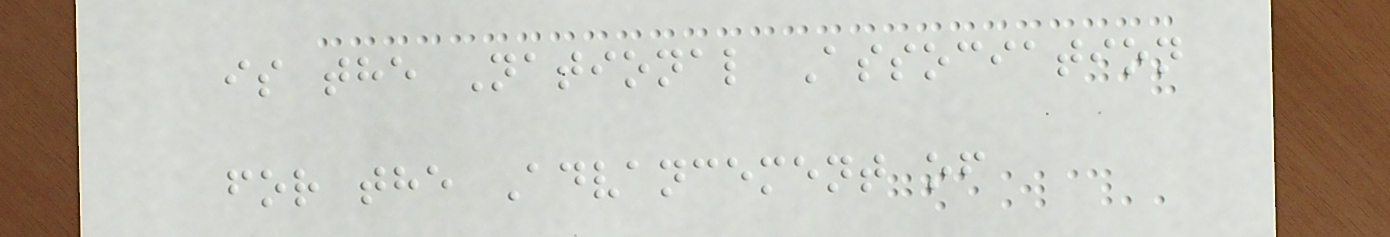is the National Association
for the Advancement of
